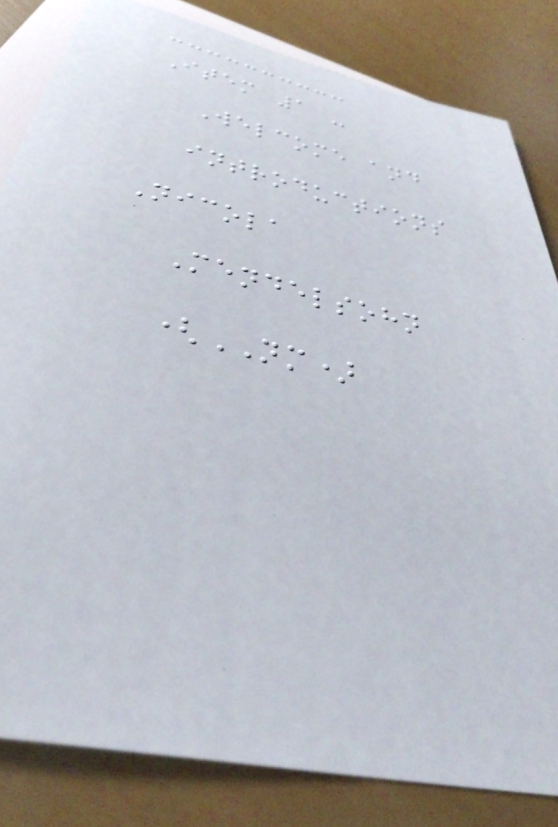Item 1 -
Welcome and
introductions
Nicola
Mendelsohn
(NM)
